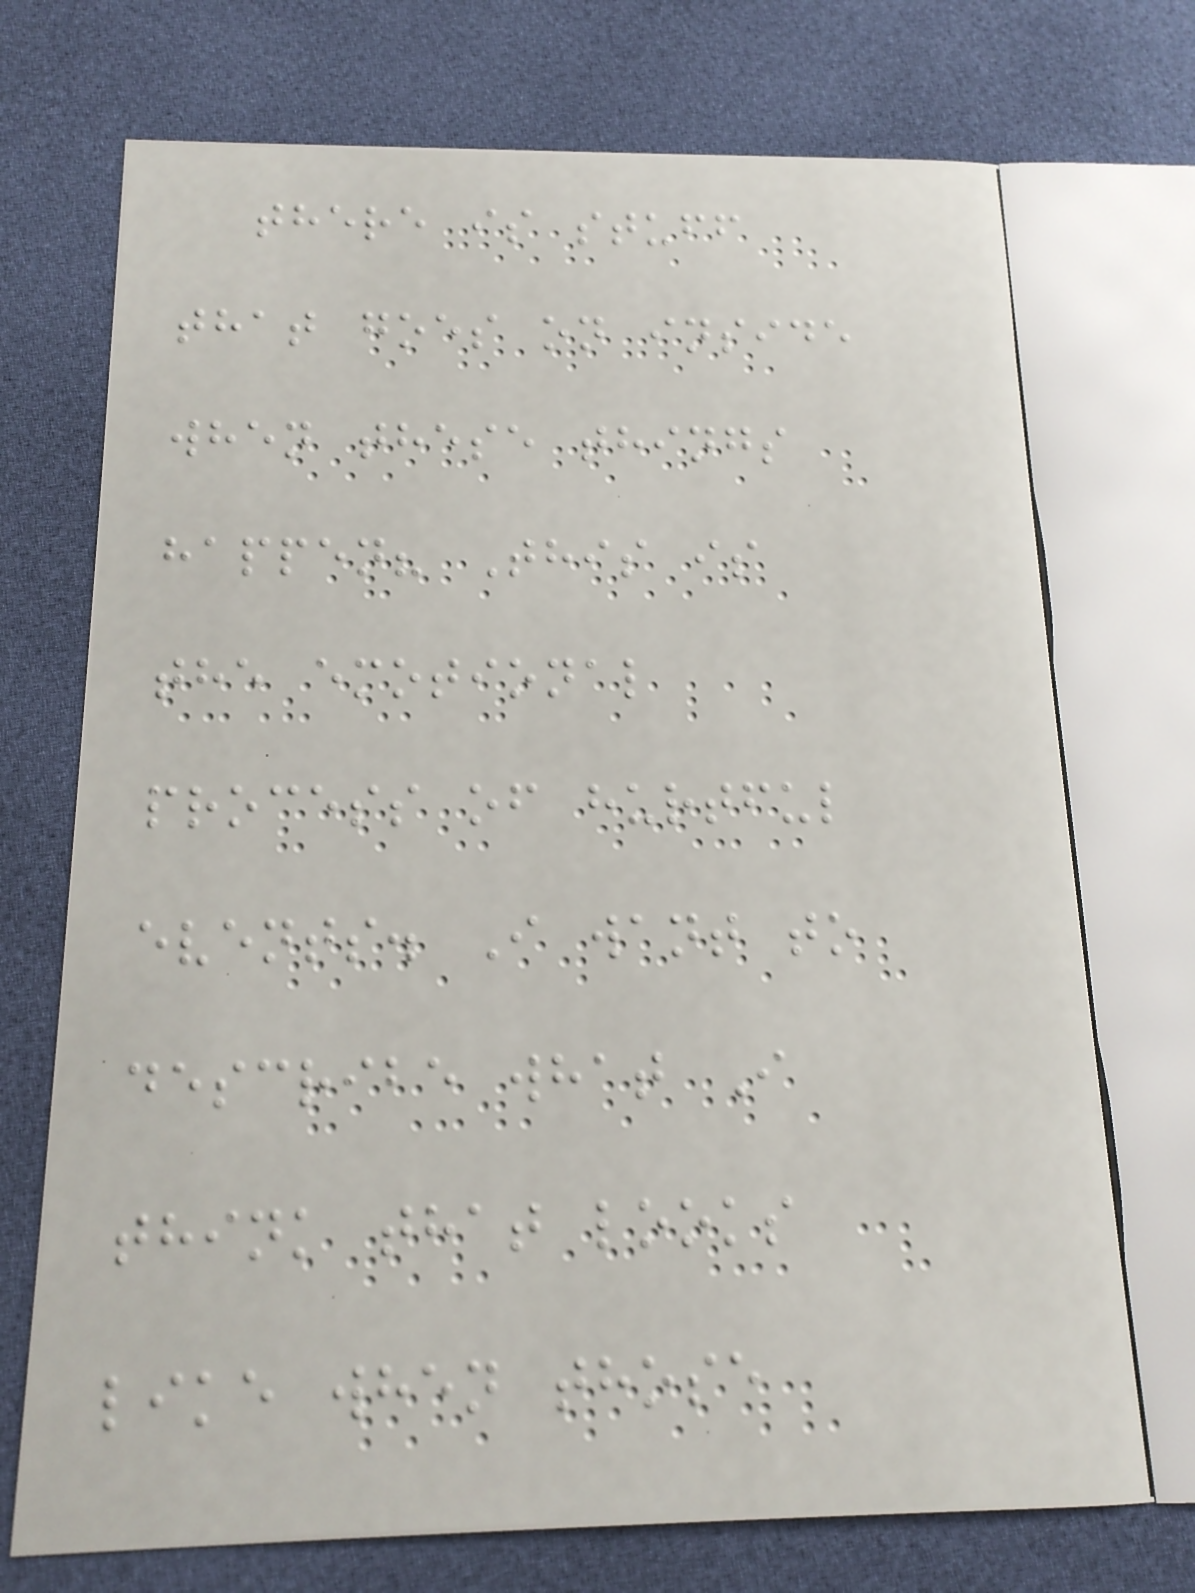there is stuff
that goes on inside
when these things
happen? This is
the emotional
process of hurtful
events. I want to
describe what I
think that looks
like when those
